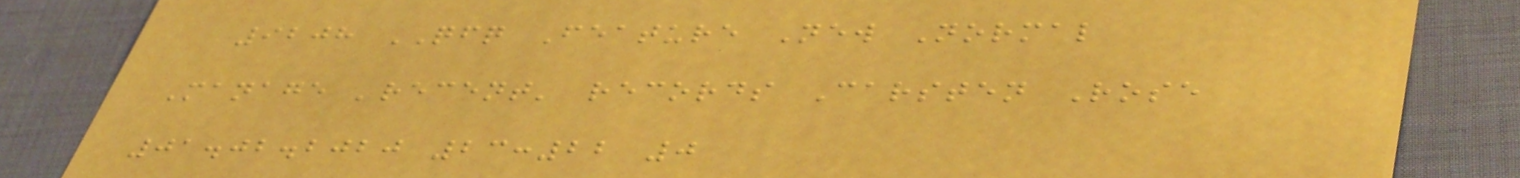9208 QFQ Feature New Normal
Manage 'recent' records Carsten Rose
01.02.2020 23:22 0
